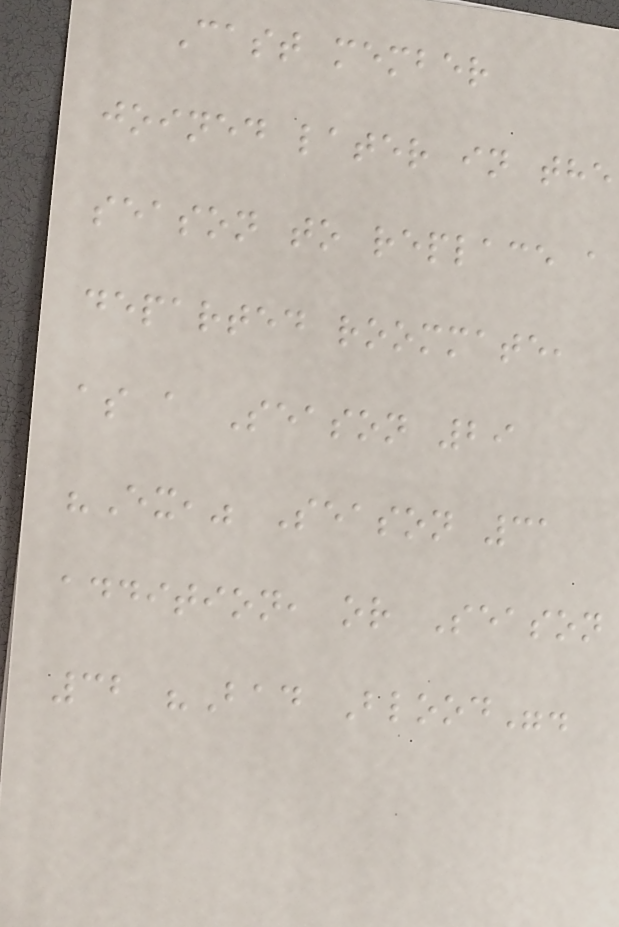Cast member
joined later in the
season to replace a
departed roommate,
as a Season 29
"Ex," Season 31
addition, or Season
32 "Bad Blood".
